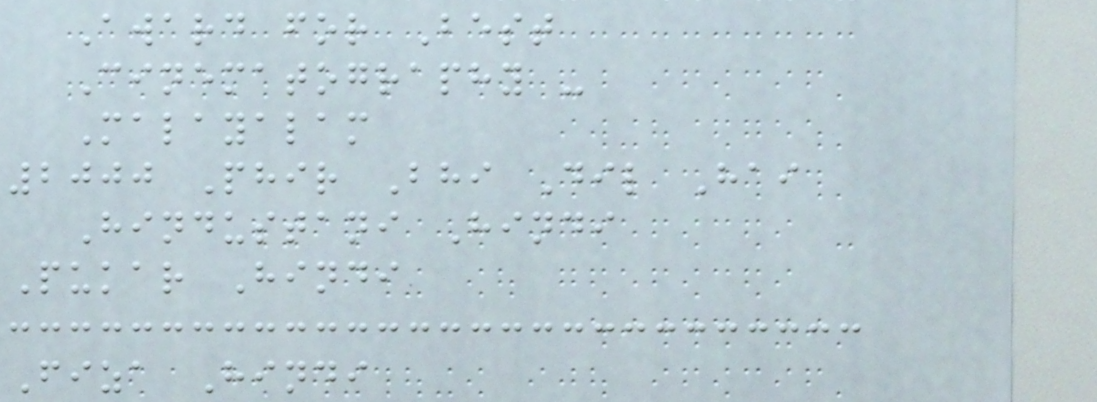Award for Best
Cinematography -
Malayalam
2000 Phir Bhi Dil Hai
Hindustani Hindi
Pukar Hindi
Fiza Hindi
